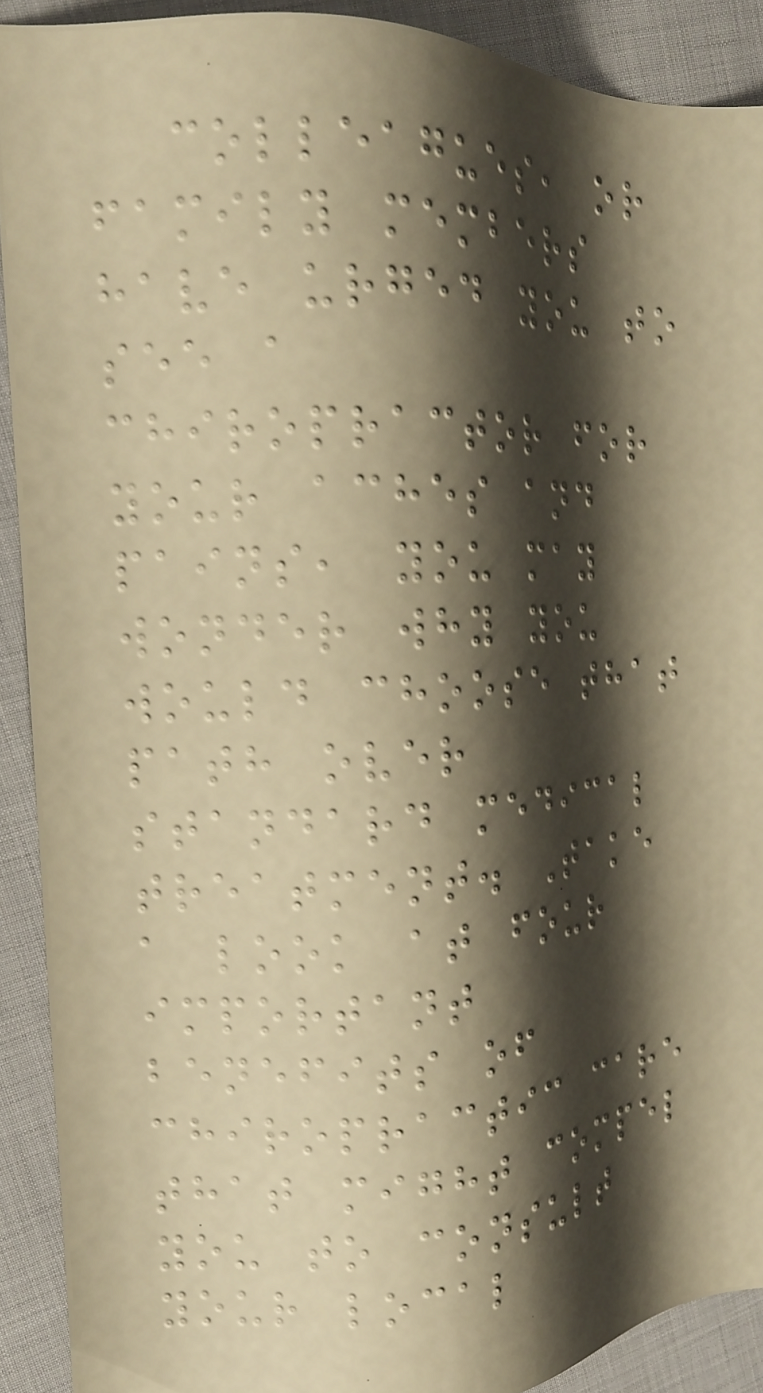colleagues, or
family members
have urged you to
see a
chiropractor for
your aches and
pains, you may
wonder why you
would choose that
path over
standard medical
treatment. Take
a look at four
important
benefits of
chiropractic care
that might compel
you to consult
your local
